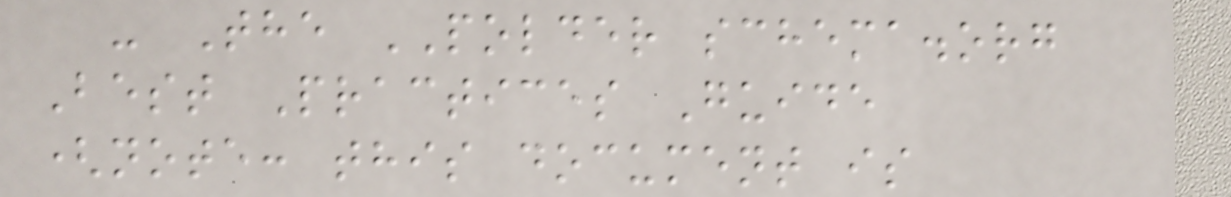- The POLDER schema.org
Best Practices Guide
(note: this document is
